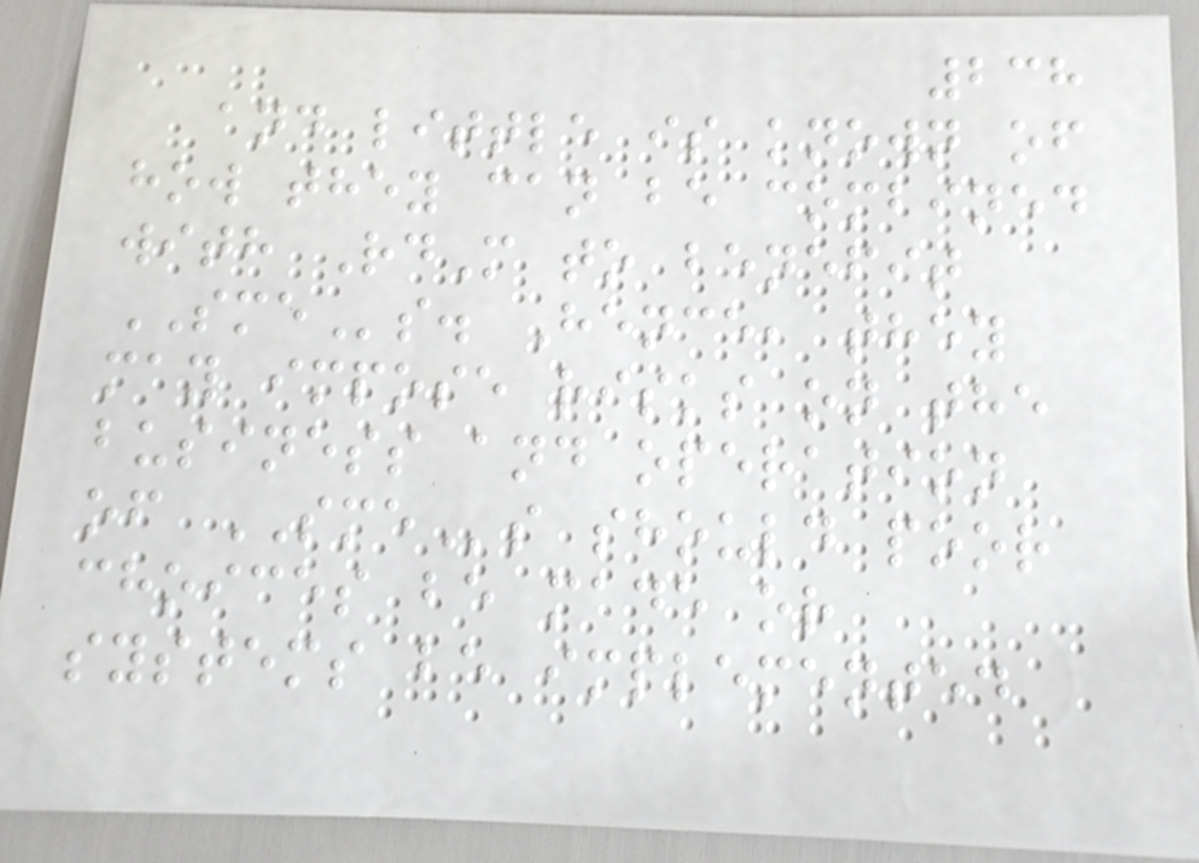238
and little is known of
how they can be combined
with RdM to benefit
SMEs. Hence, they
may impose risks on the
business and operation
of SMEs should poor
choices be made or
systems be implemented
